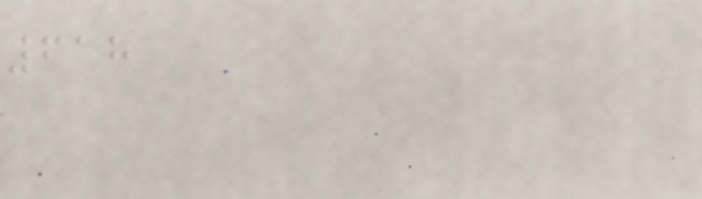618
